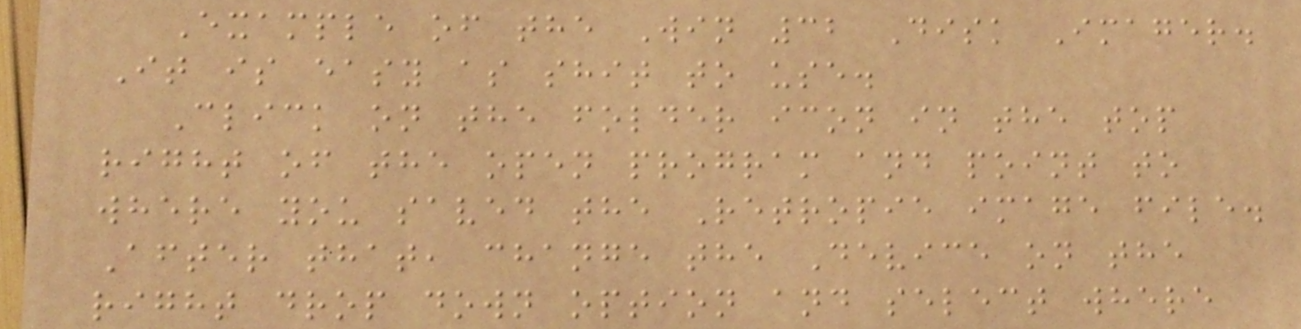Example of the Win 32 Disk Imager.
It is easy as shit to use.
Click on the folder icon in the top
right of the open program and point to
where you saved the Retropie image file.
After that, change the Device on the
right drop down option and select where
